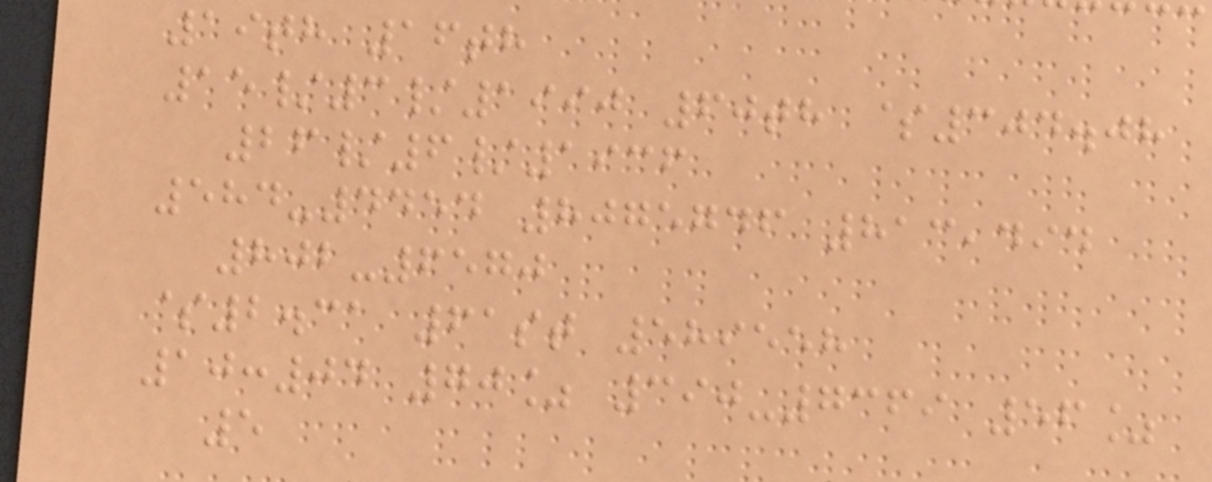19th 16th
15/3/1990 60th $304.08
26/6/1936
584-4454 8075746 813,494
802-6570
$2.31 61st 589558
10:04 70% 390-7369 56%
5
